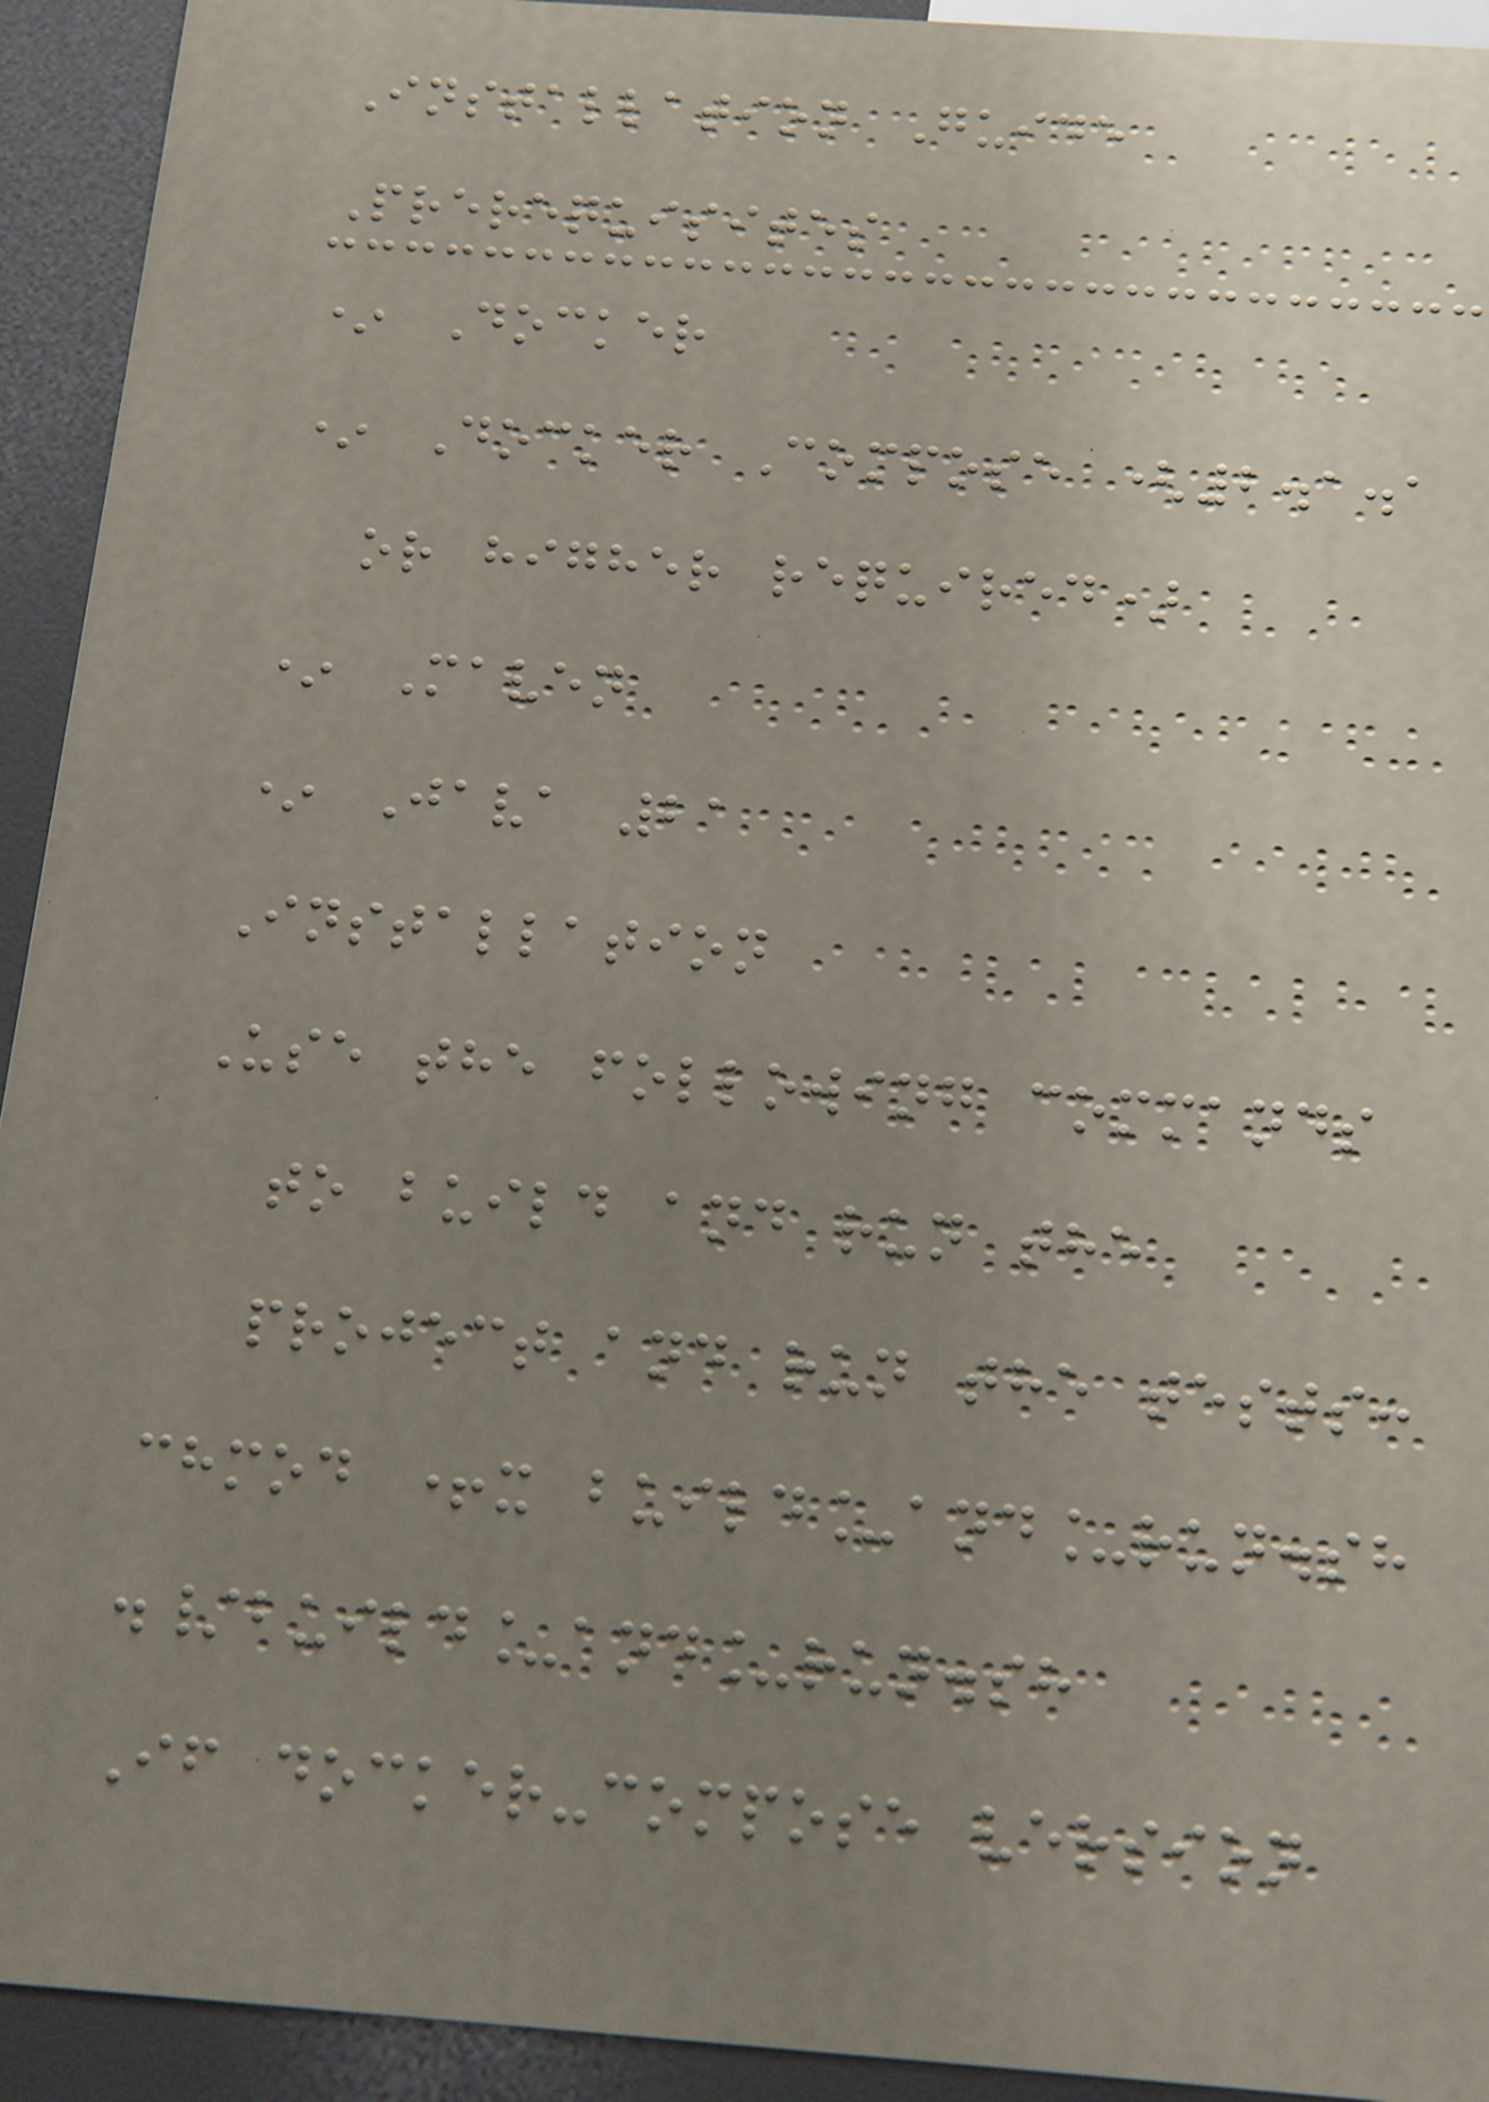Installation Guide
Prerequisites
* Docker
* Docker Compose (2.1.1
or higher required)
* Maven
* Java 21
Installation
Use the following commands
to build and run the
project and run the tests:
chmod +x build_and_run.sh
./build_and_run.sh
If docker-compose version
